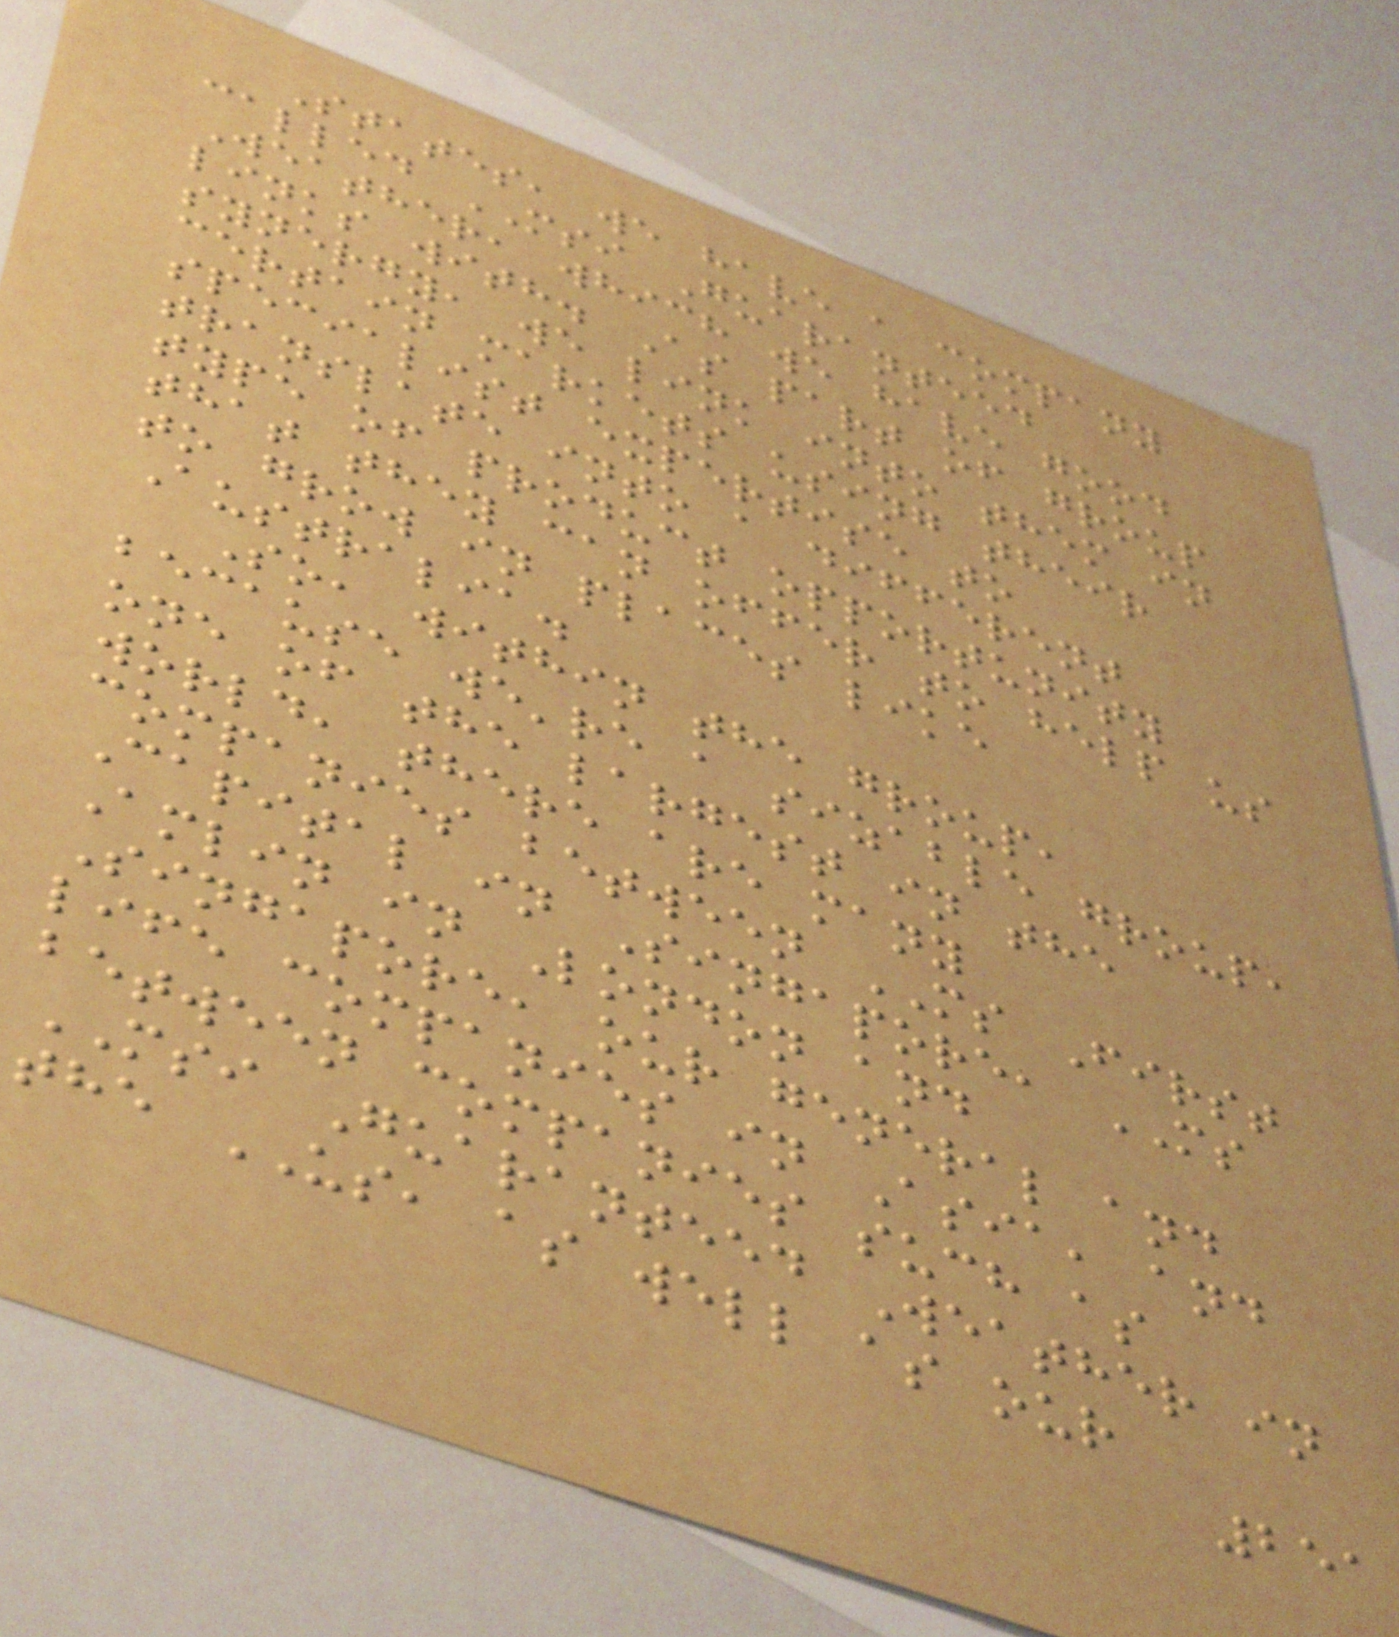States, we have a company
called MSI Guaranteed
Weather, which we have good
links with. As part of group
synergy, we link into them in
certain markets using their
specialist expertise to
translate into a different
type of product opportunity
that they can offer to help us
to grow in places like
Australia.
So, within the group,
because we're a sizable group,
one of the largest in the
world, there are many
companies between MS First
Capital in Singapore, MS
Amlin in London and
Singapore, our general and
life companies in Asia, and
between companies such as
MSI Guaranteed Weather in
the US, as well as our
251
